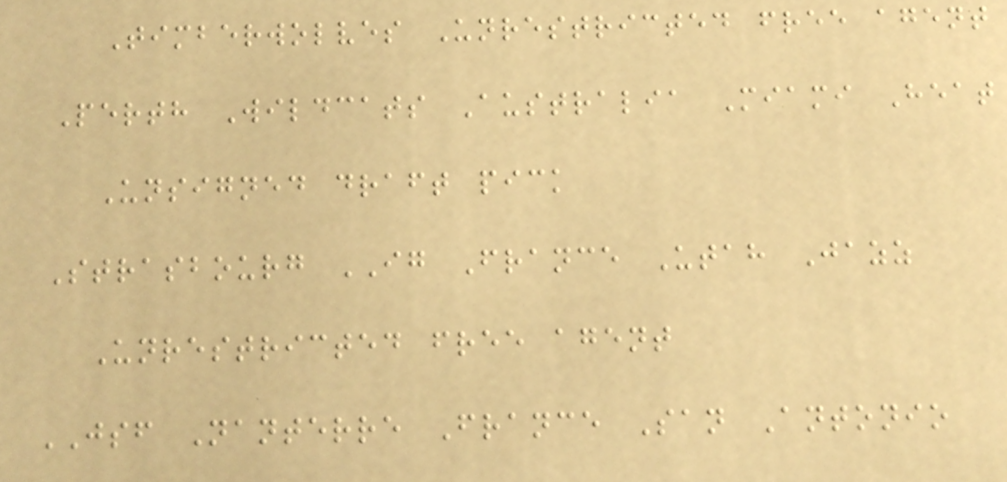Timberwolves Unrestricted free agent
Perth Wildcats Australia Miami Heat
Unsigned draft pick
Strasbourg IG France Utah Jazz
Unrestricted free agent
JSF Nanterre France San Antonio
